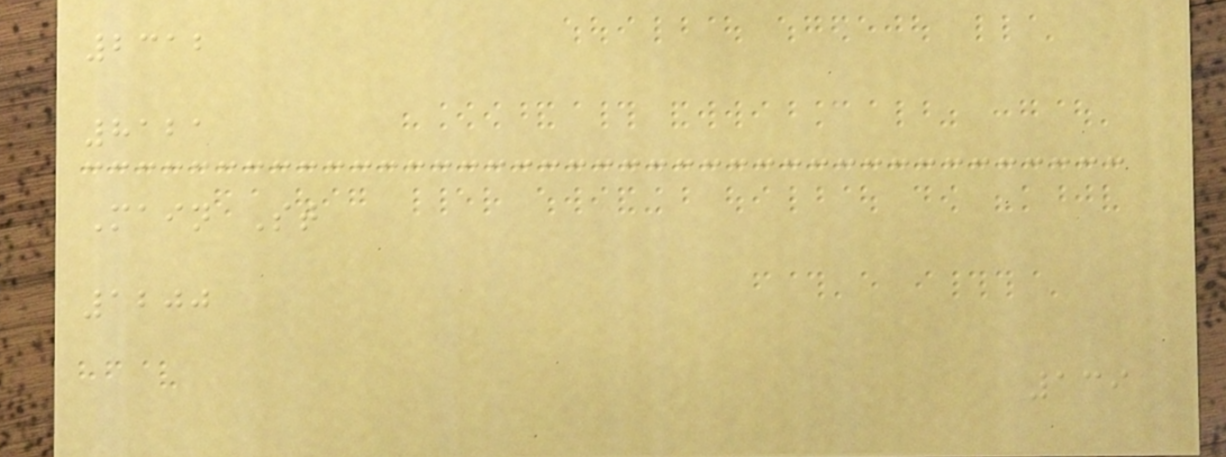2312
8121
Main St
1200
139
